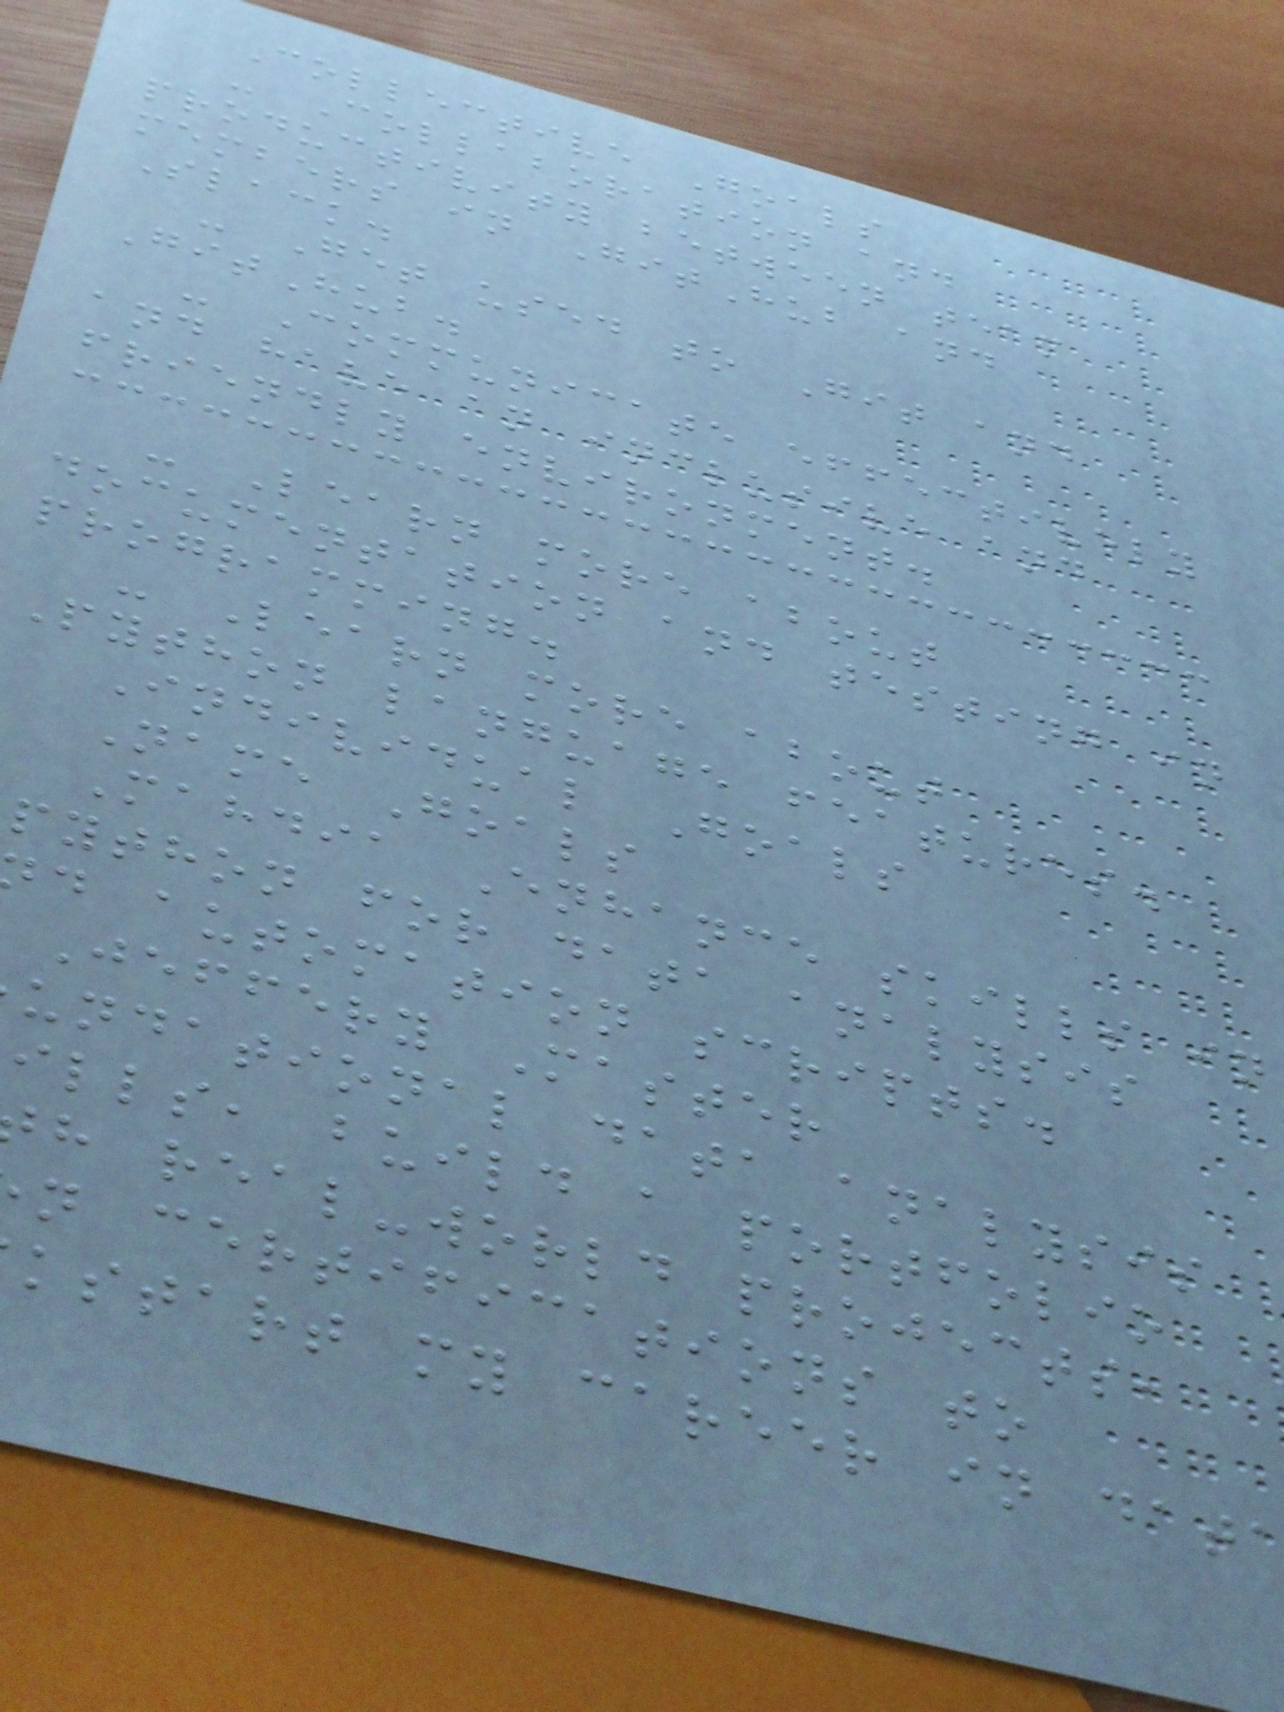Collective Goals
- Collaboration and
productivity between team
members in GitHub and
Slack.
- Get used to Git and
GitHub.
- Communicate effectively
and have an inclusive and
friendly environment.
- Learn more about
documentation and testing in
programming.
- Learn more about
Python language features.
Individual Goals
Name Goals
Mahdia Enhance skills in
python for data analysis
d automation scripts.
Jeffery Master
undational data analysis
ills, build a portfolio
h real-world projects,
n certifications to
kstart my career in dat
